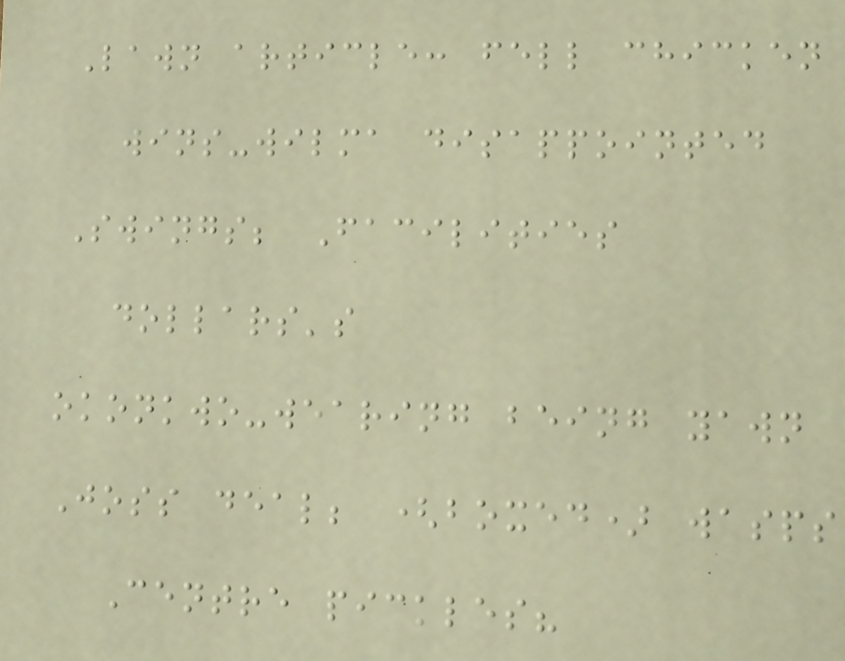Lawn article: fell chicken
wins-wilma disappointed
Swings; Facilities
dollars's
okonkwo-wearing being yawn
Joss deal; (boxed) wasps
Centre pickles?
